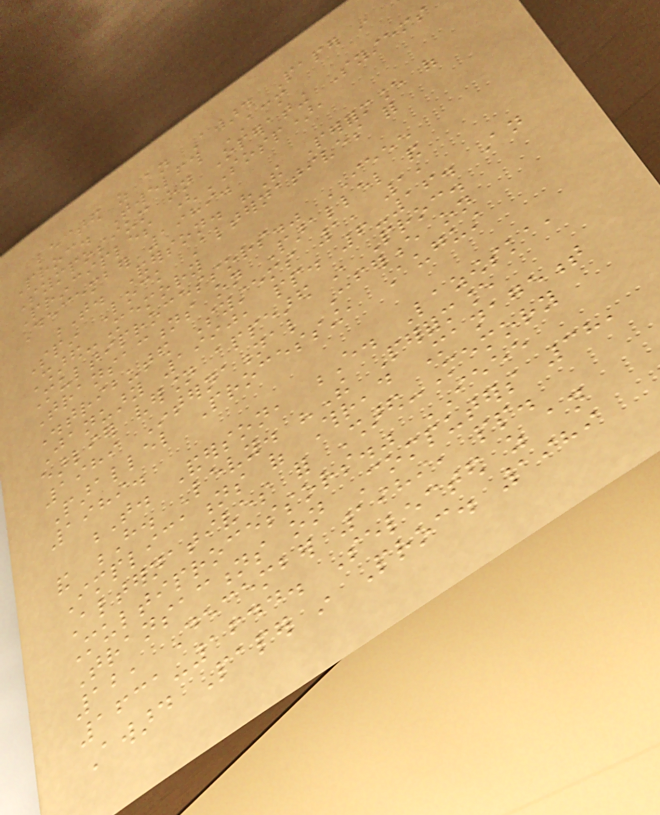lected as an Award Paper in
Proc. Twelfth ACM
Symposium on Operating Systems
Principles (SOSP),
December 1989.
T. Anderson. "The Performance of
Spin Lock Alternatives for
Shared-Memory
Multiprocessors." IEEE
Transactions on Parallel and
Distributed Systems 1, 1,
January 1990, pp. 6-16. An
earlier version appeared in Proc.
1989 International Conference on
Parallel Processing, August
1989.
T. Anderson, E. Lazowska,
and H. Levy. "The Performance
Implications of Thread Management
Alternatives for Shared-Memory
Multiprocessors." IEEE
Transactions on Computers 38,
12, December 1989, pp.
1631-1644. Selected as an
Award Paper in Proc. 1989
